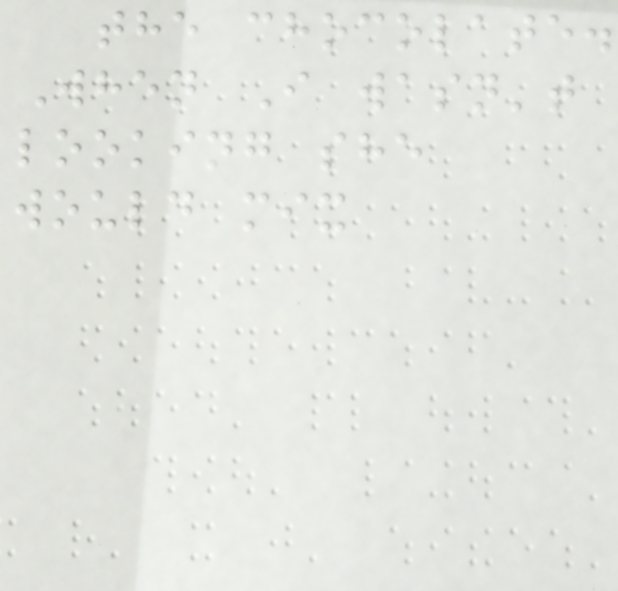the chocolate.
When I wasn't
looking she
would mix
